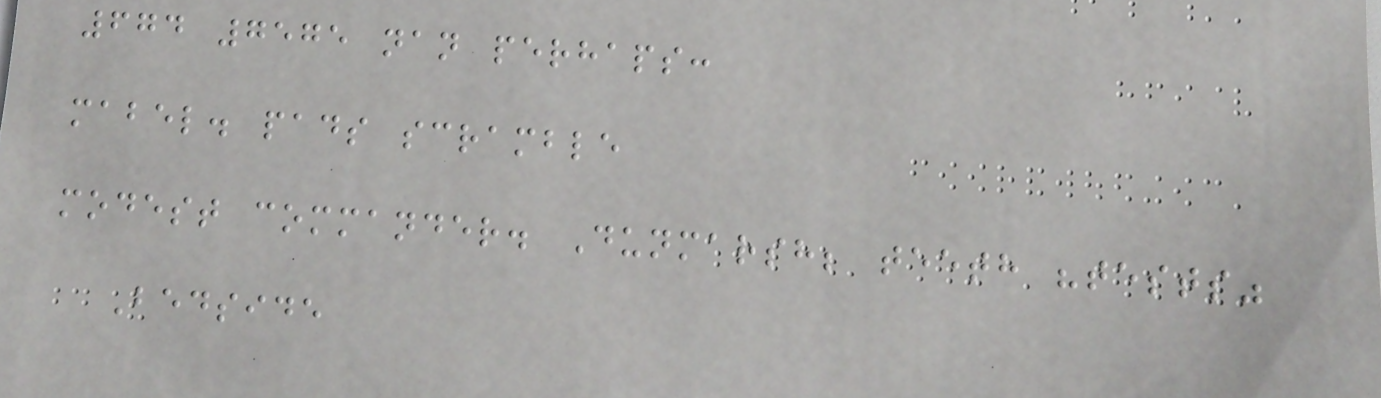674 7575 nan perhaps:
mabel. pads scramble
modest commander. Dunmarsh; teeth "tests"
Bedside
